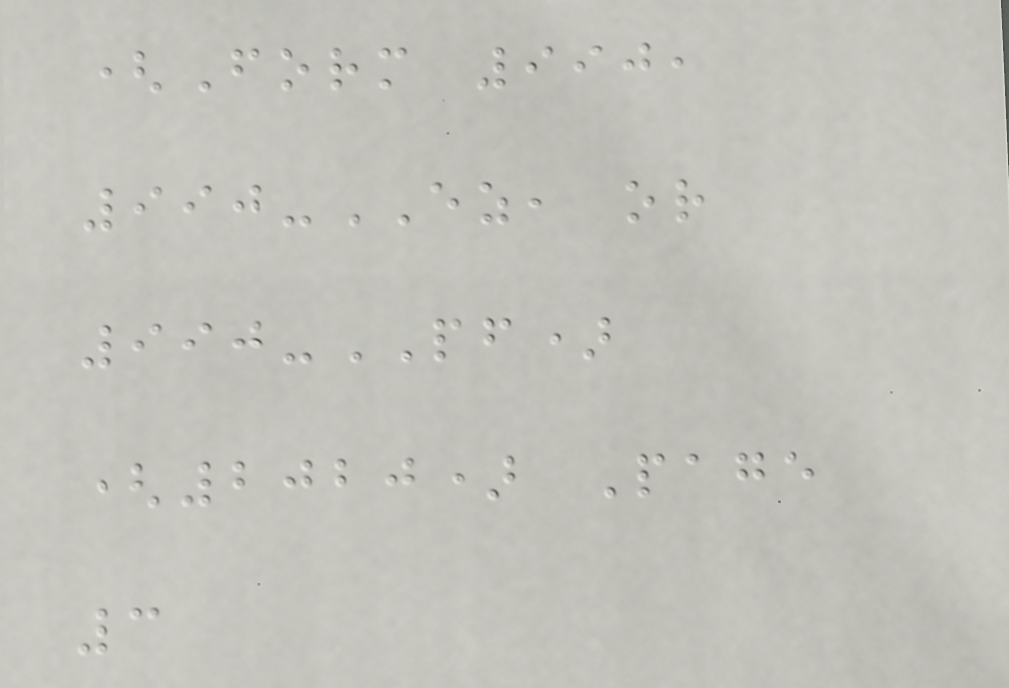(Form 990,
990-EZ, or
990-PF)
(2020) Page
3
